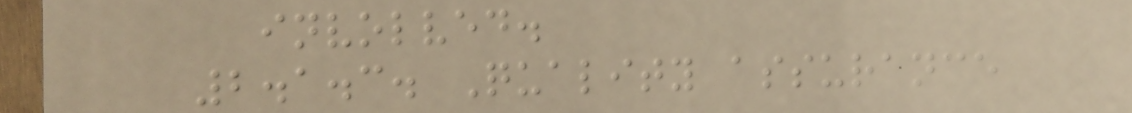involved.
2.1.3. Quality assurance
